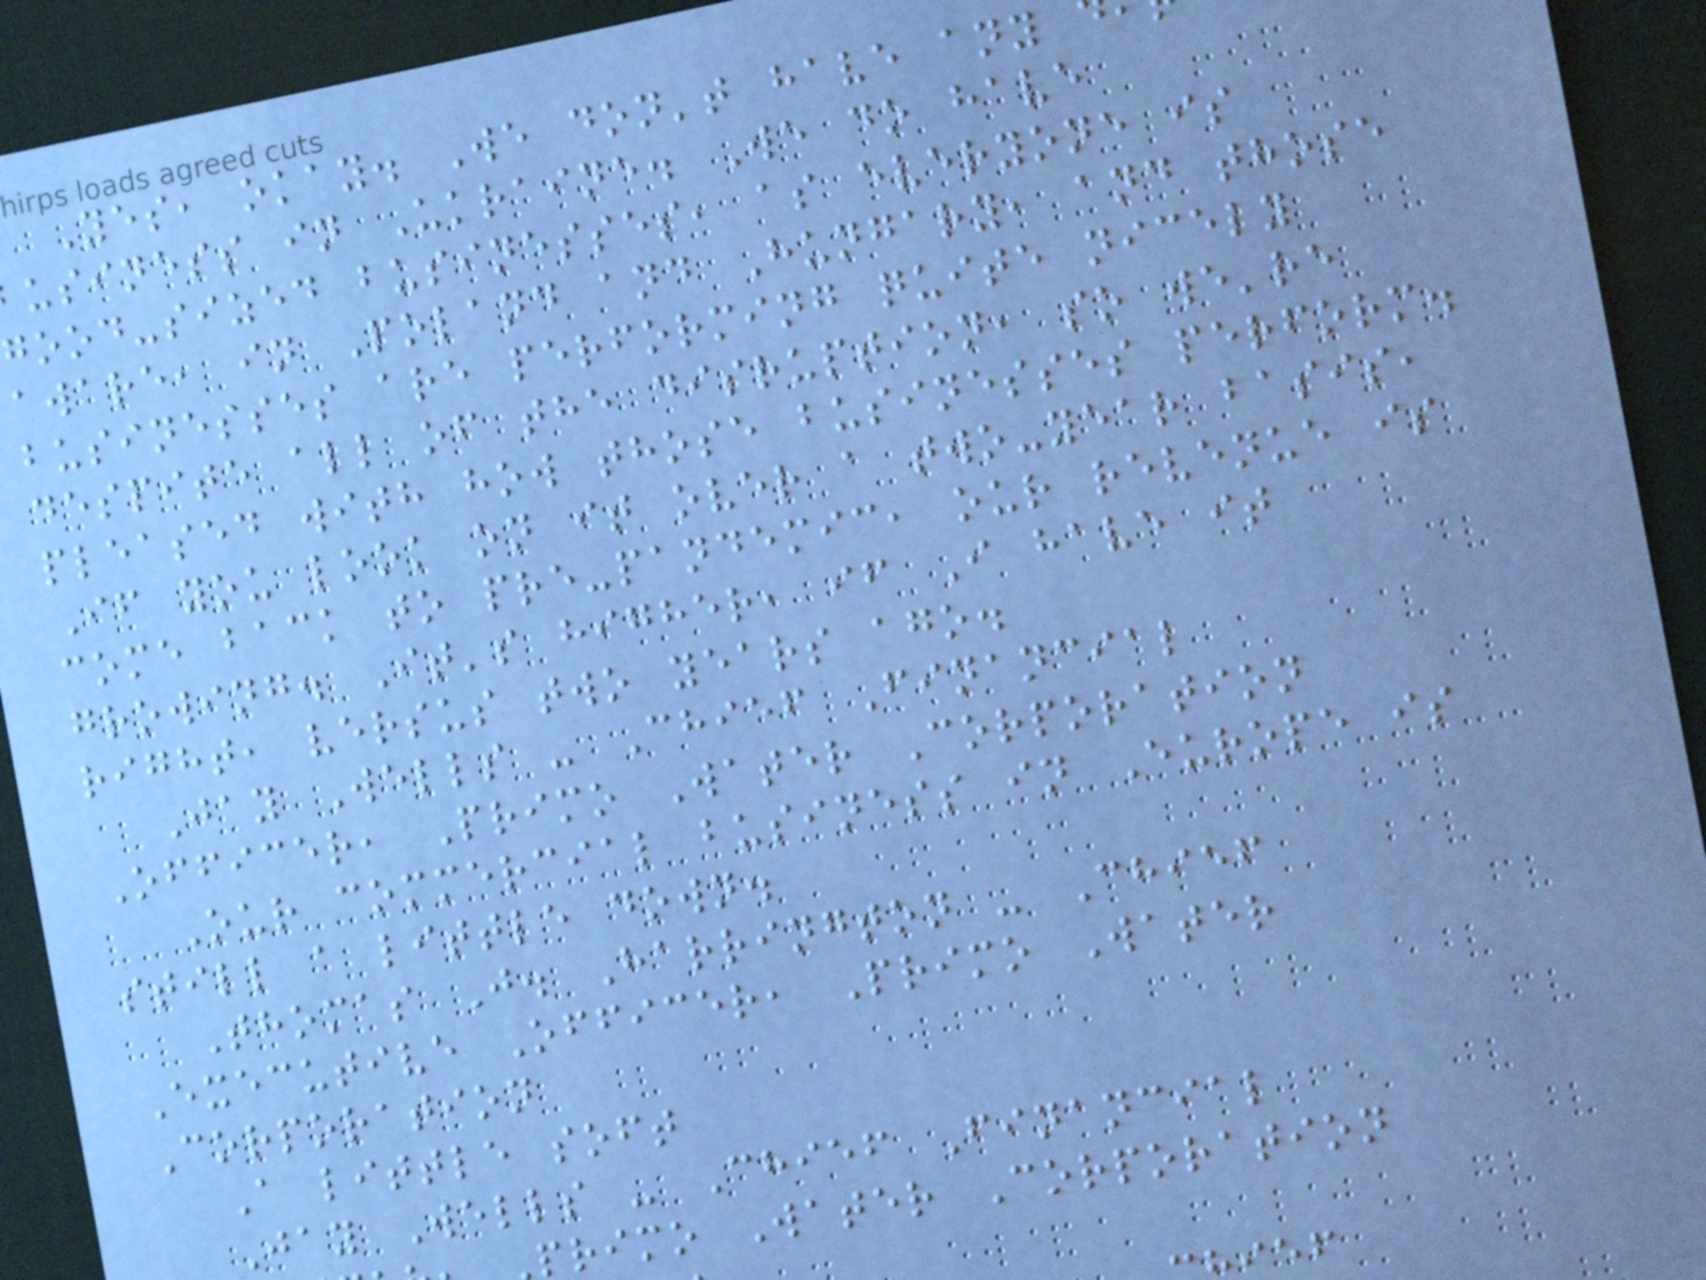Yes, okay. We don't have any
usiness in Ukraine. We do have
good-sized businesses, as everyone is
aware, in Poland and Hungary, and those
businesses are performing quite nicely
despite all of the disruption, so we're
pleased with how those businesses perform.
If you look on it over a two-year basis,
come back to pre-pandemic, our revenue is
growing. It's higher, if I have it
right, versus two years ago.
Jay Wells - Chief Financial
Officer, Primo Water Corporation
Our commercial business in Europe is
still a little down.
Thomas J. Harrington - Chief
Executive Officer, Primo Water
Corporation
A little soft
Jay Wells - Chief Financial
primo Water Corporation
